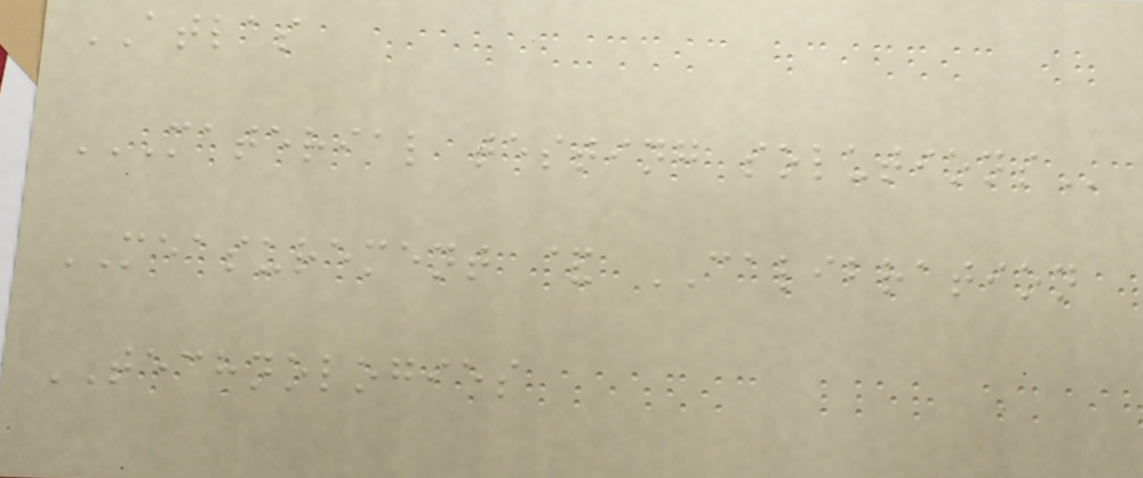ATLAS
MATERIAL TESTING SOLUTIONS
MEASUREMENT & CALIBRATION
TECHNOLOGIES
